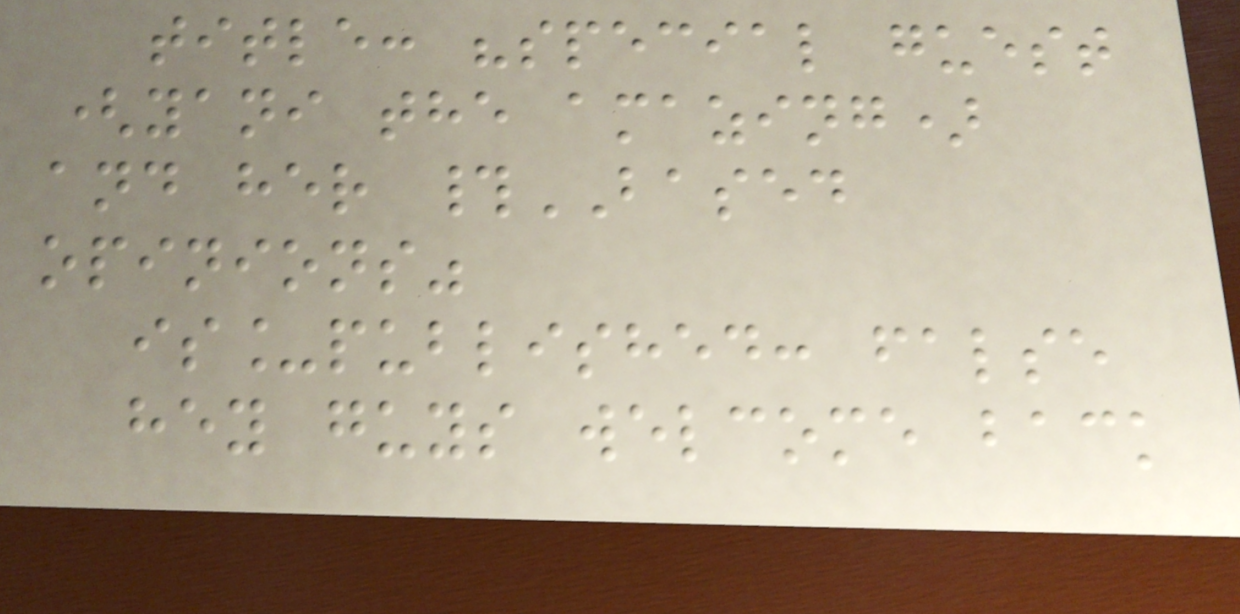title: "special guest
(yani the amazing)
and her #BASED
opinions"
is_published: false
hey guys welcome back
